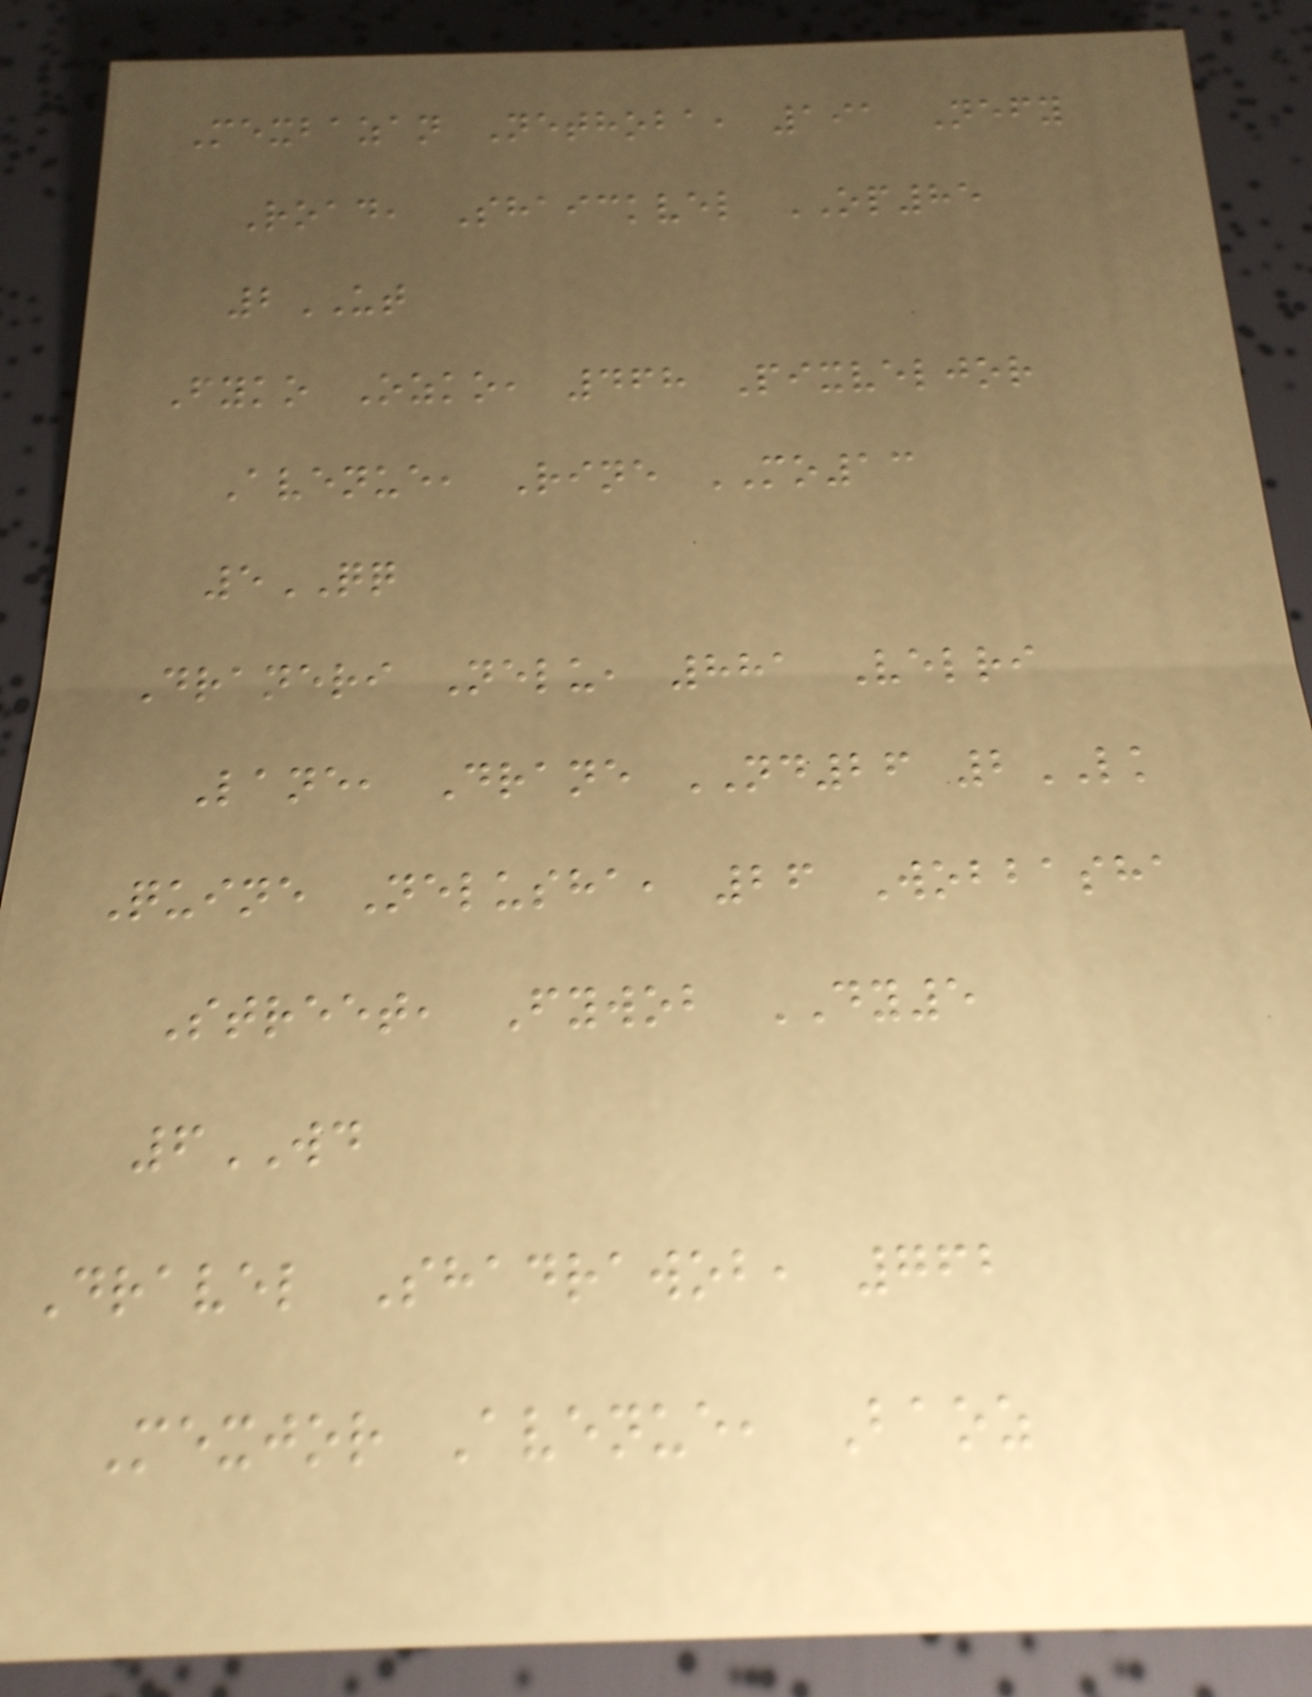Mexbazan Nethoba, 191 Nefy
Road, Shaickvel OP85
2UT
Fyko Ozko, 468 Pixveljor
Avenue, Rine MO13
5QQ
Draneri Nelu, 881 Velri
Lane, Drane ND26 2LK
Quine Nelusha, 26 Wobbasha
Street, Fywob DY5
6WD
Dravel Shadrawob, 762
Mexjor Avenue, Baoz
